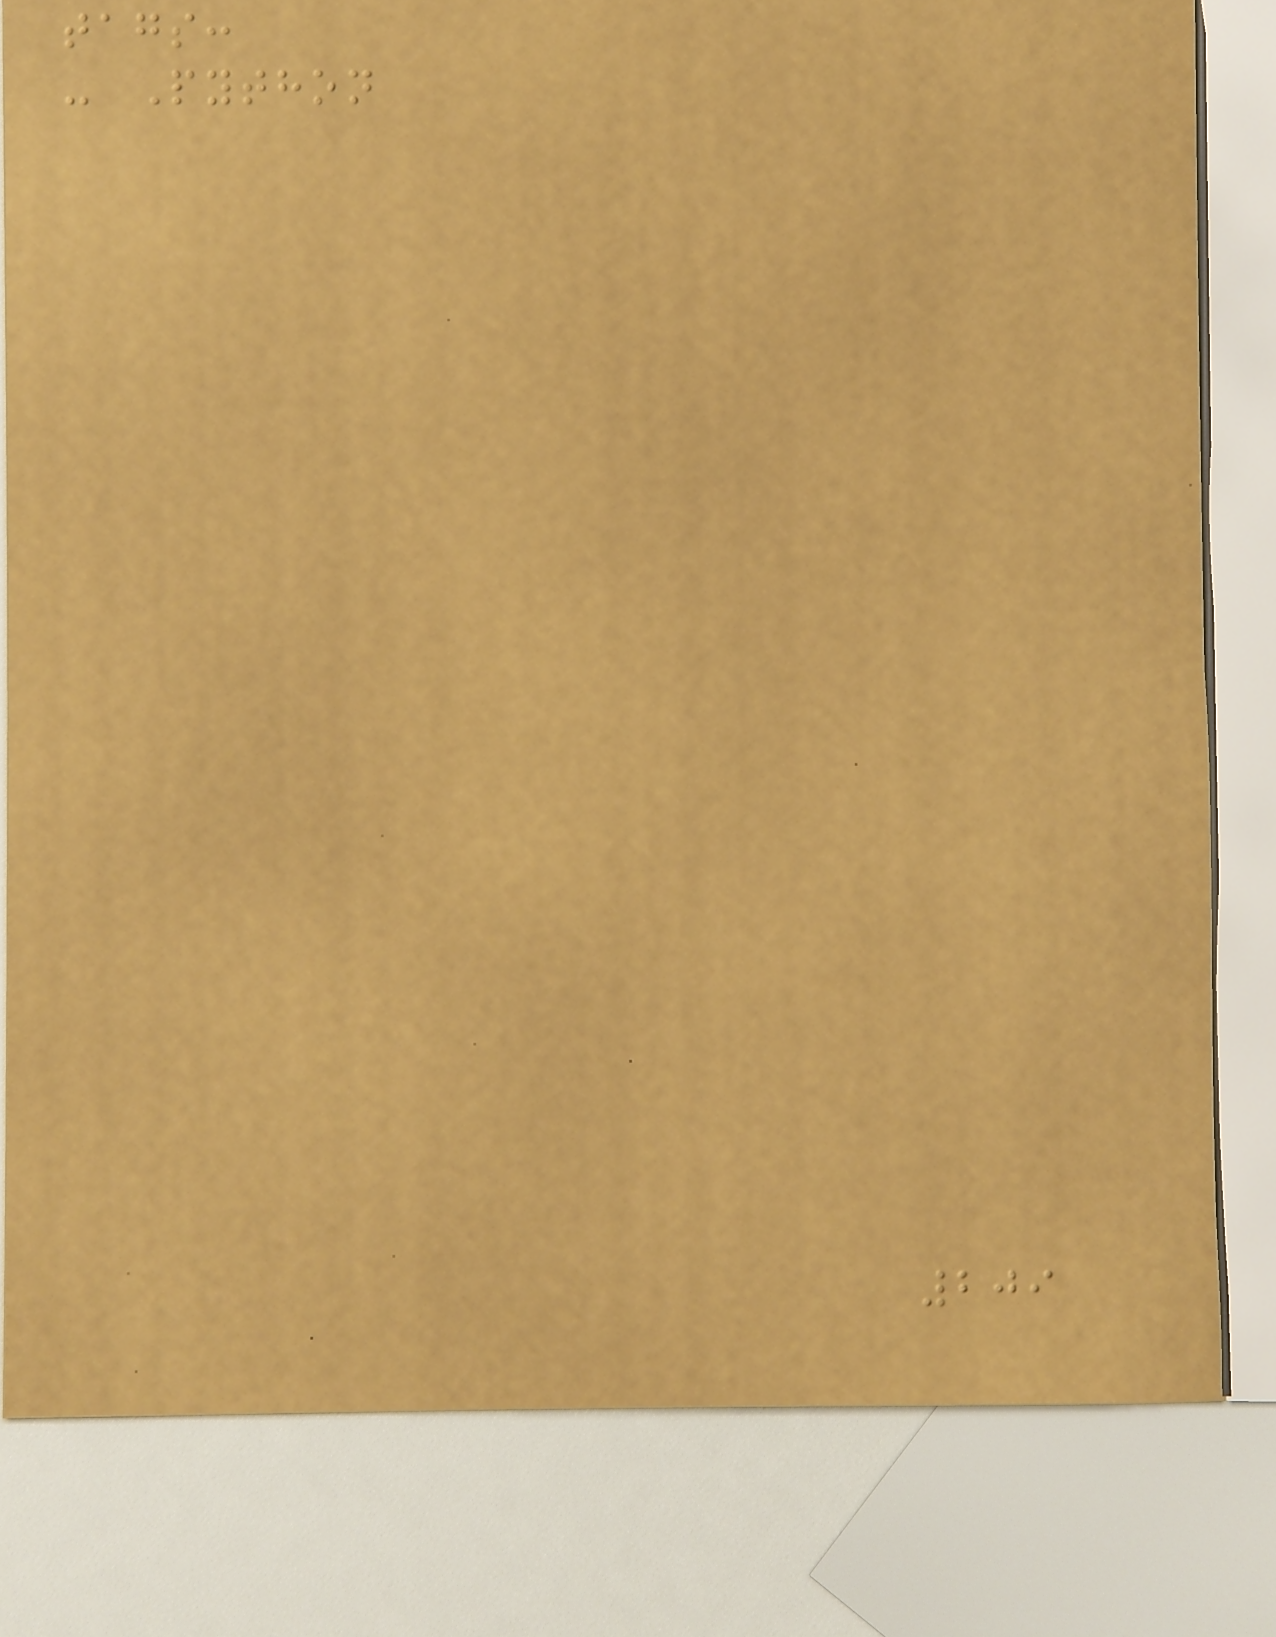tags:
- Python
209
